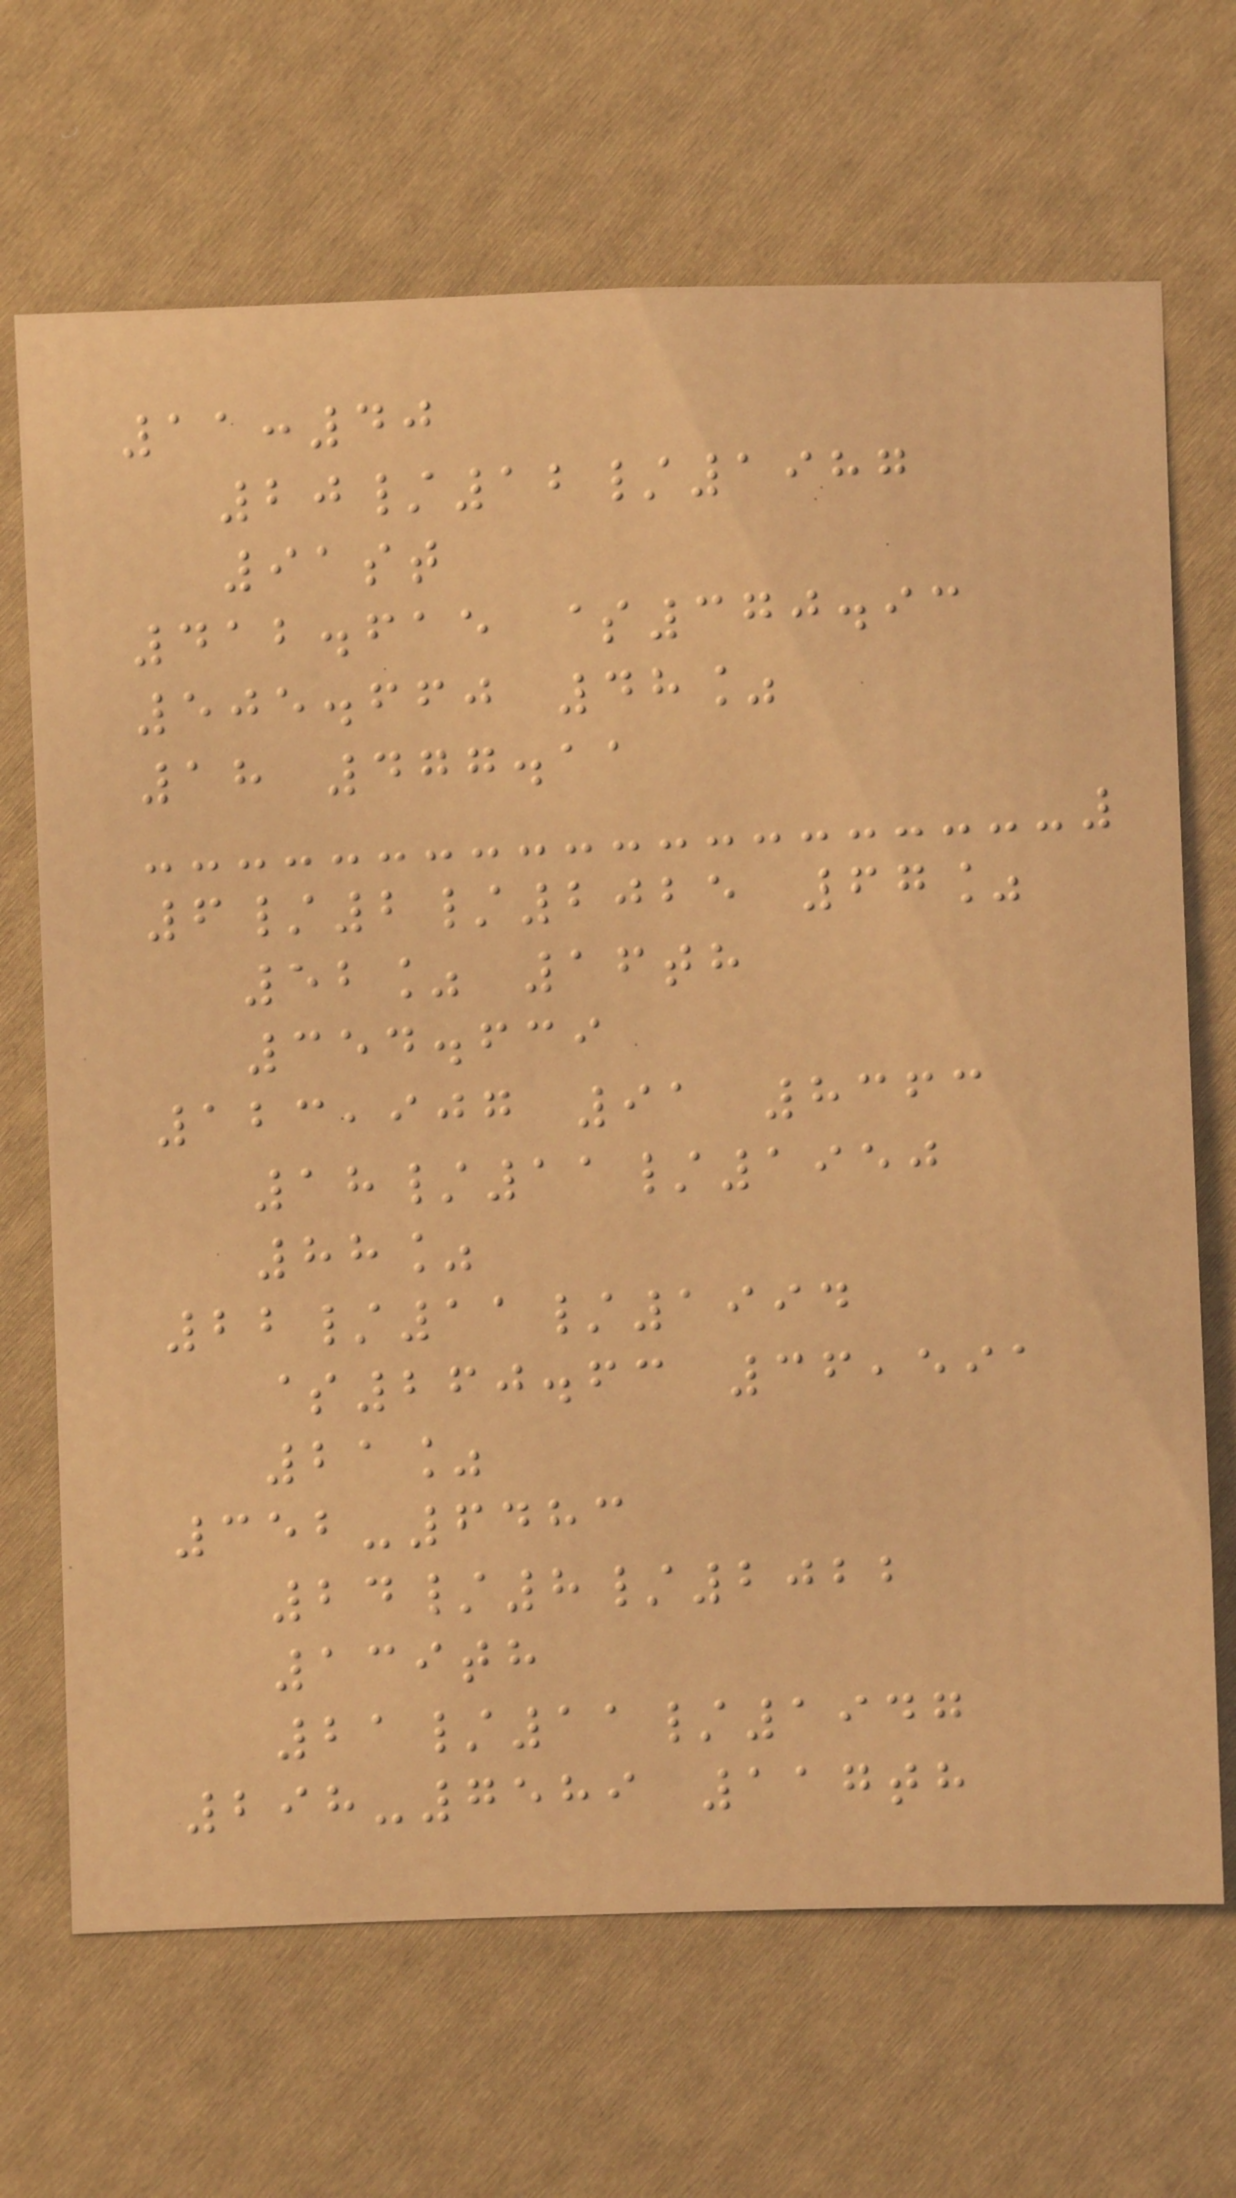11:40
20/12/1987
91st
412.615 $370.93
505.660 48%
18 477.11
6/2/2025 67%
52% 16th
354.639
123,907 91 8363
18/11/1950
88%
22/11/1994
$260.63 36,591
21%
352-6483
24/8/2022
139th
21/11/1947
298-7589 117th
